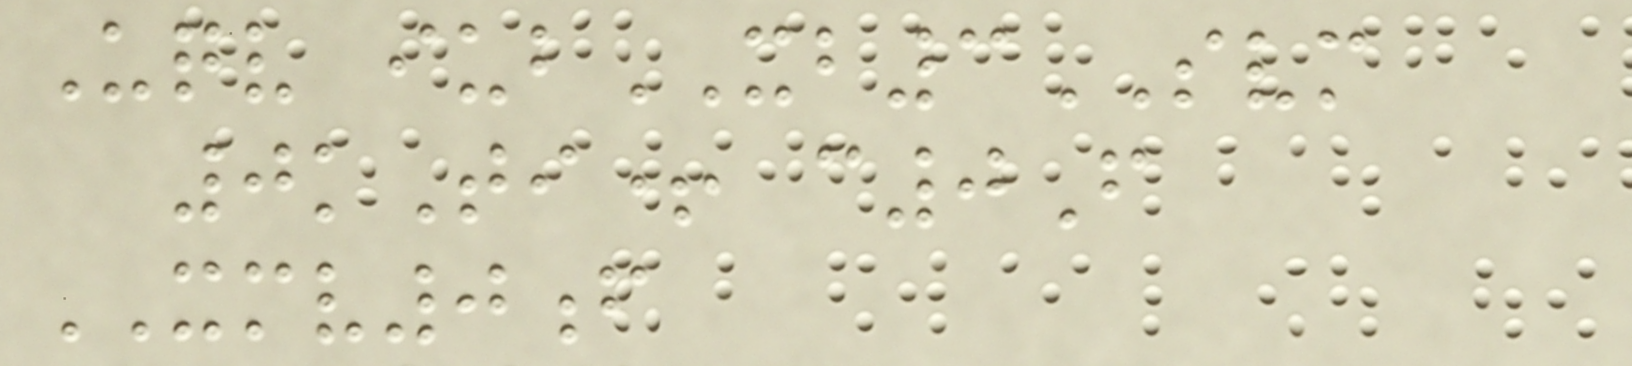Uqv iubXB3SVM
0kTi+ c0F
XMV0f
